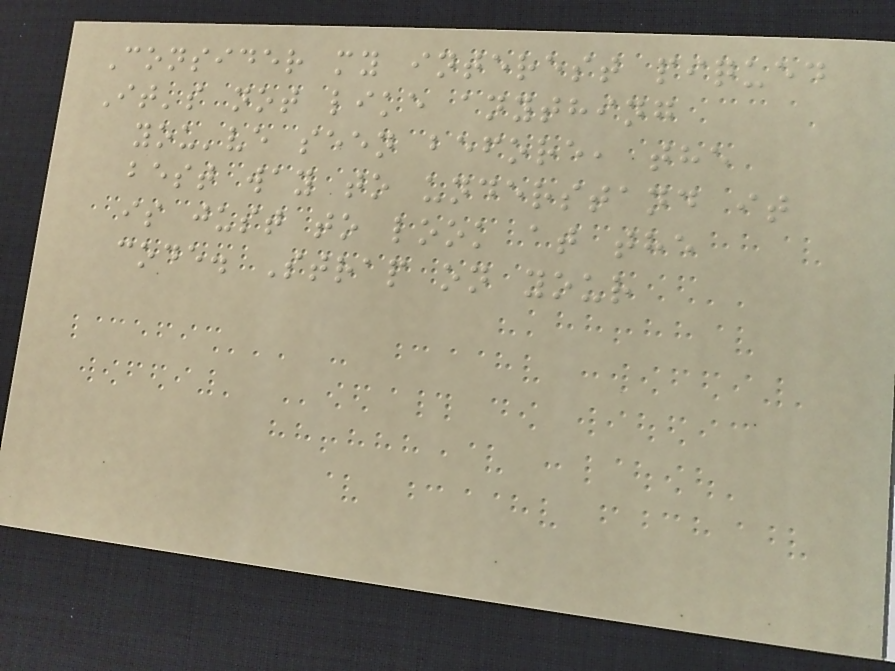Consider my interest piqued
It's not like anything
you've seen before, the
best way to understand it
is just to look at the
code. Strap on your
